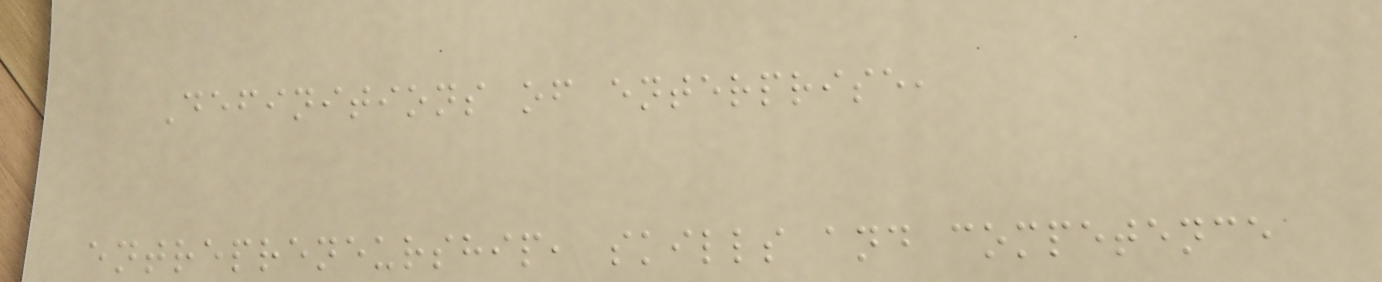Definitions of enterprise,
entrepreneurship, skills and competence
